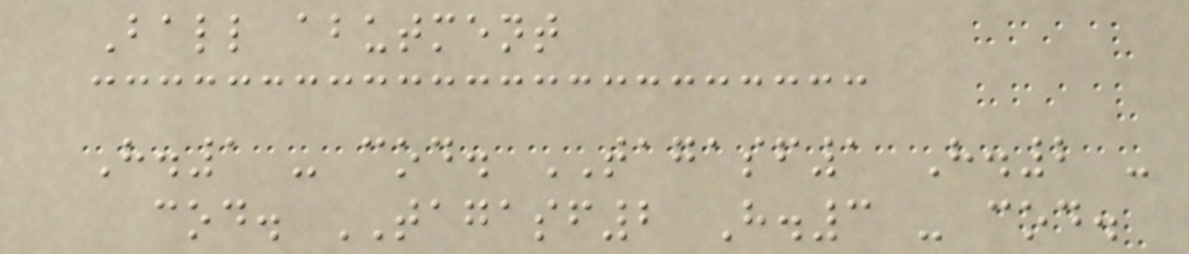Ball abutment
H.1 - cod. TAGASF1 H.2 -
cod. TAGASF2 H.3 - cod.
